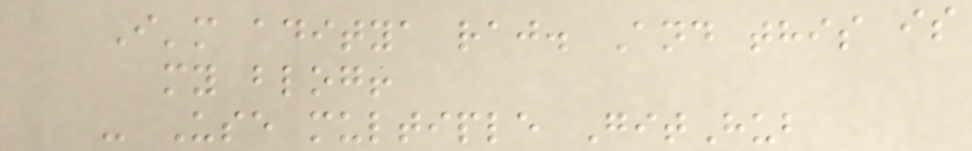I'm aditya raj. And this is
my blog!
- Use multiple GitHub
